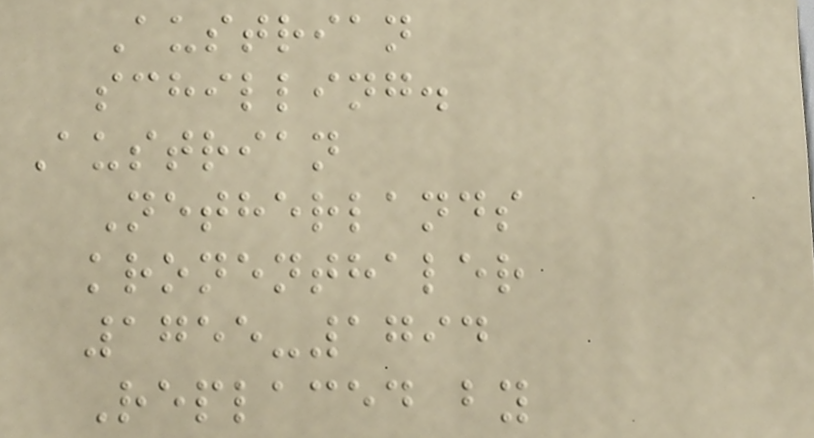Austrian
schilling.
Austrian
Netherlands
kronenthaler
1755-1794
Replaced by
